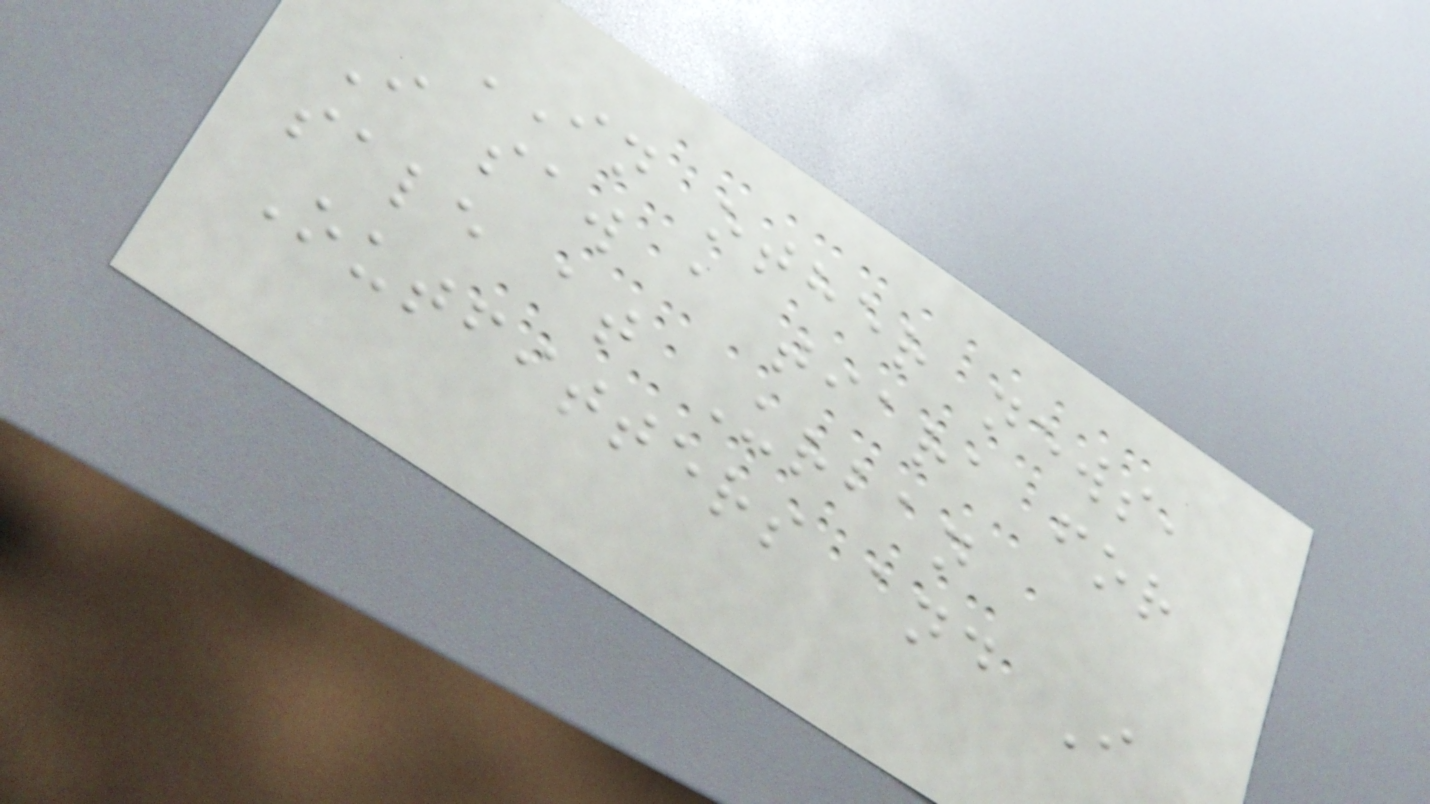IN other news,
I saw a tiara for
sale at Urban
Outfitters and I
